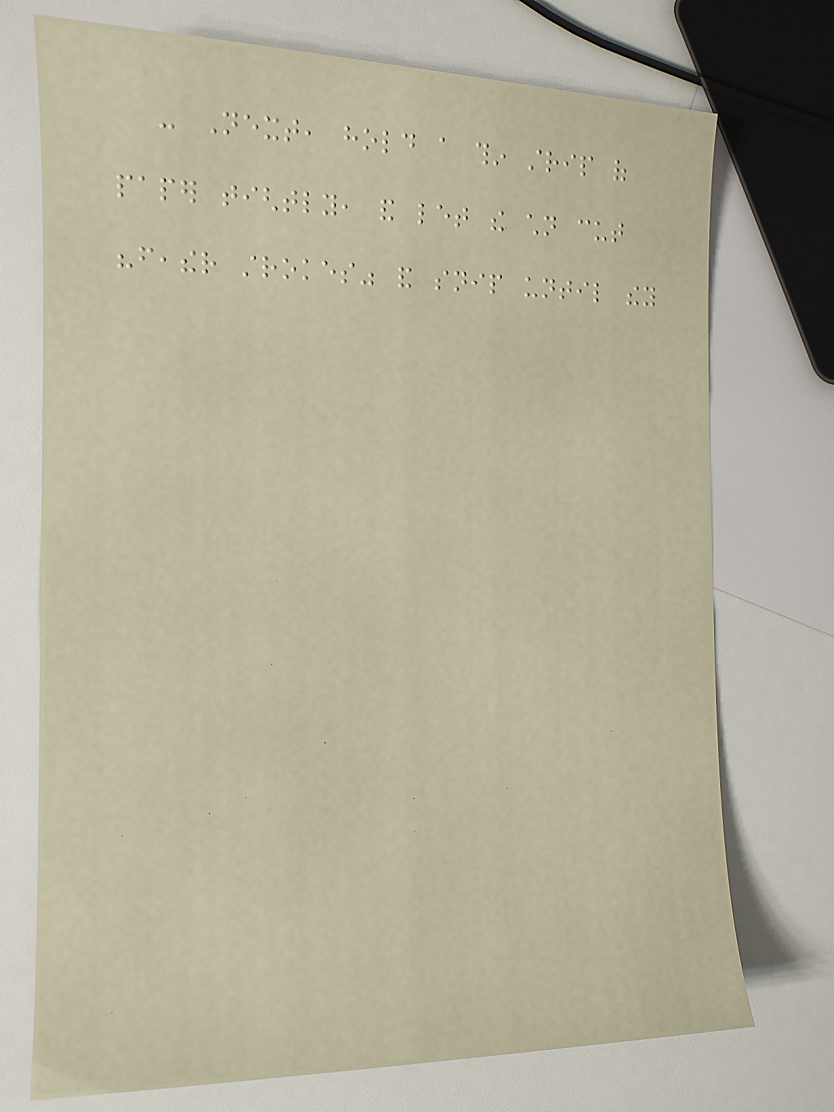- Next, hold a thin strip of
paper tightly, and let the children cut
"feather strokes" and snip until they
